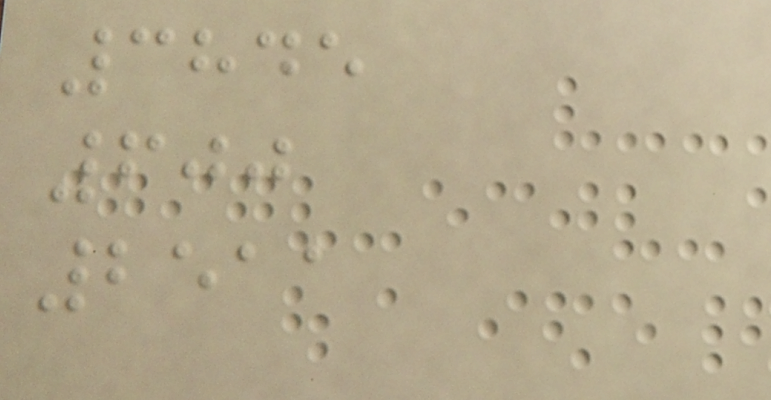3845
600
2511
